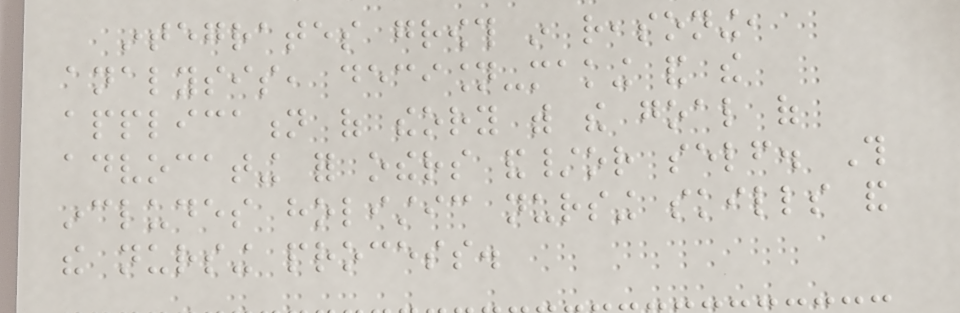integrates growth in reasoning,
analysis, decision-making and the
application of theory with the goal of
advocating for others and/or self. This
includes holistic nursing skills and
the nursing process.
